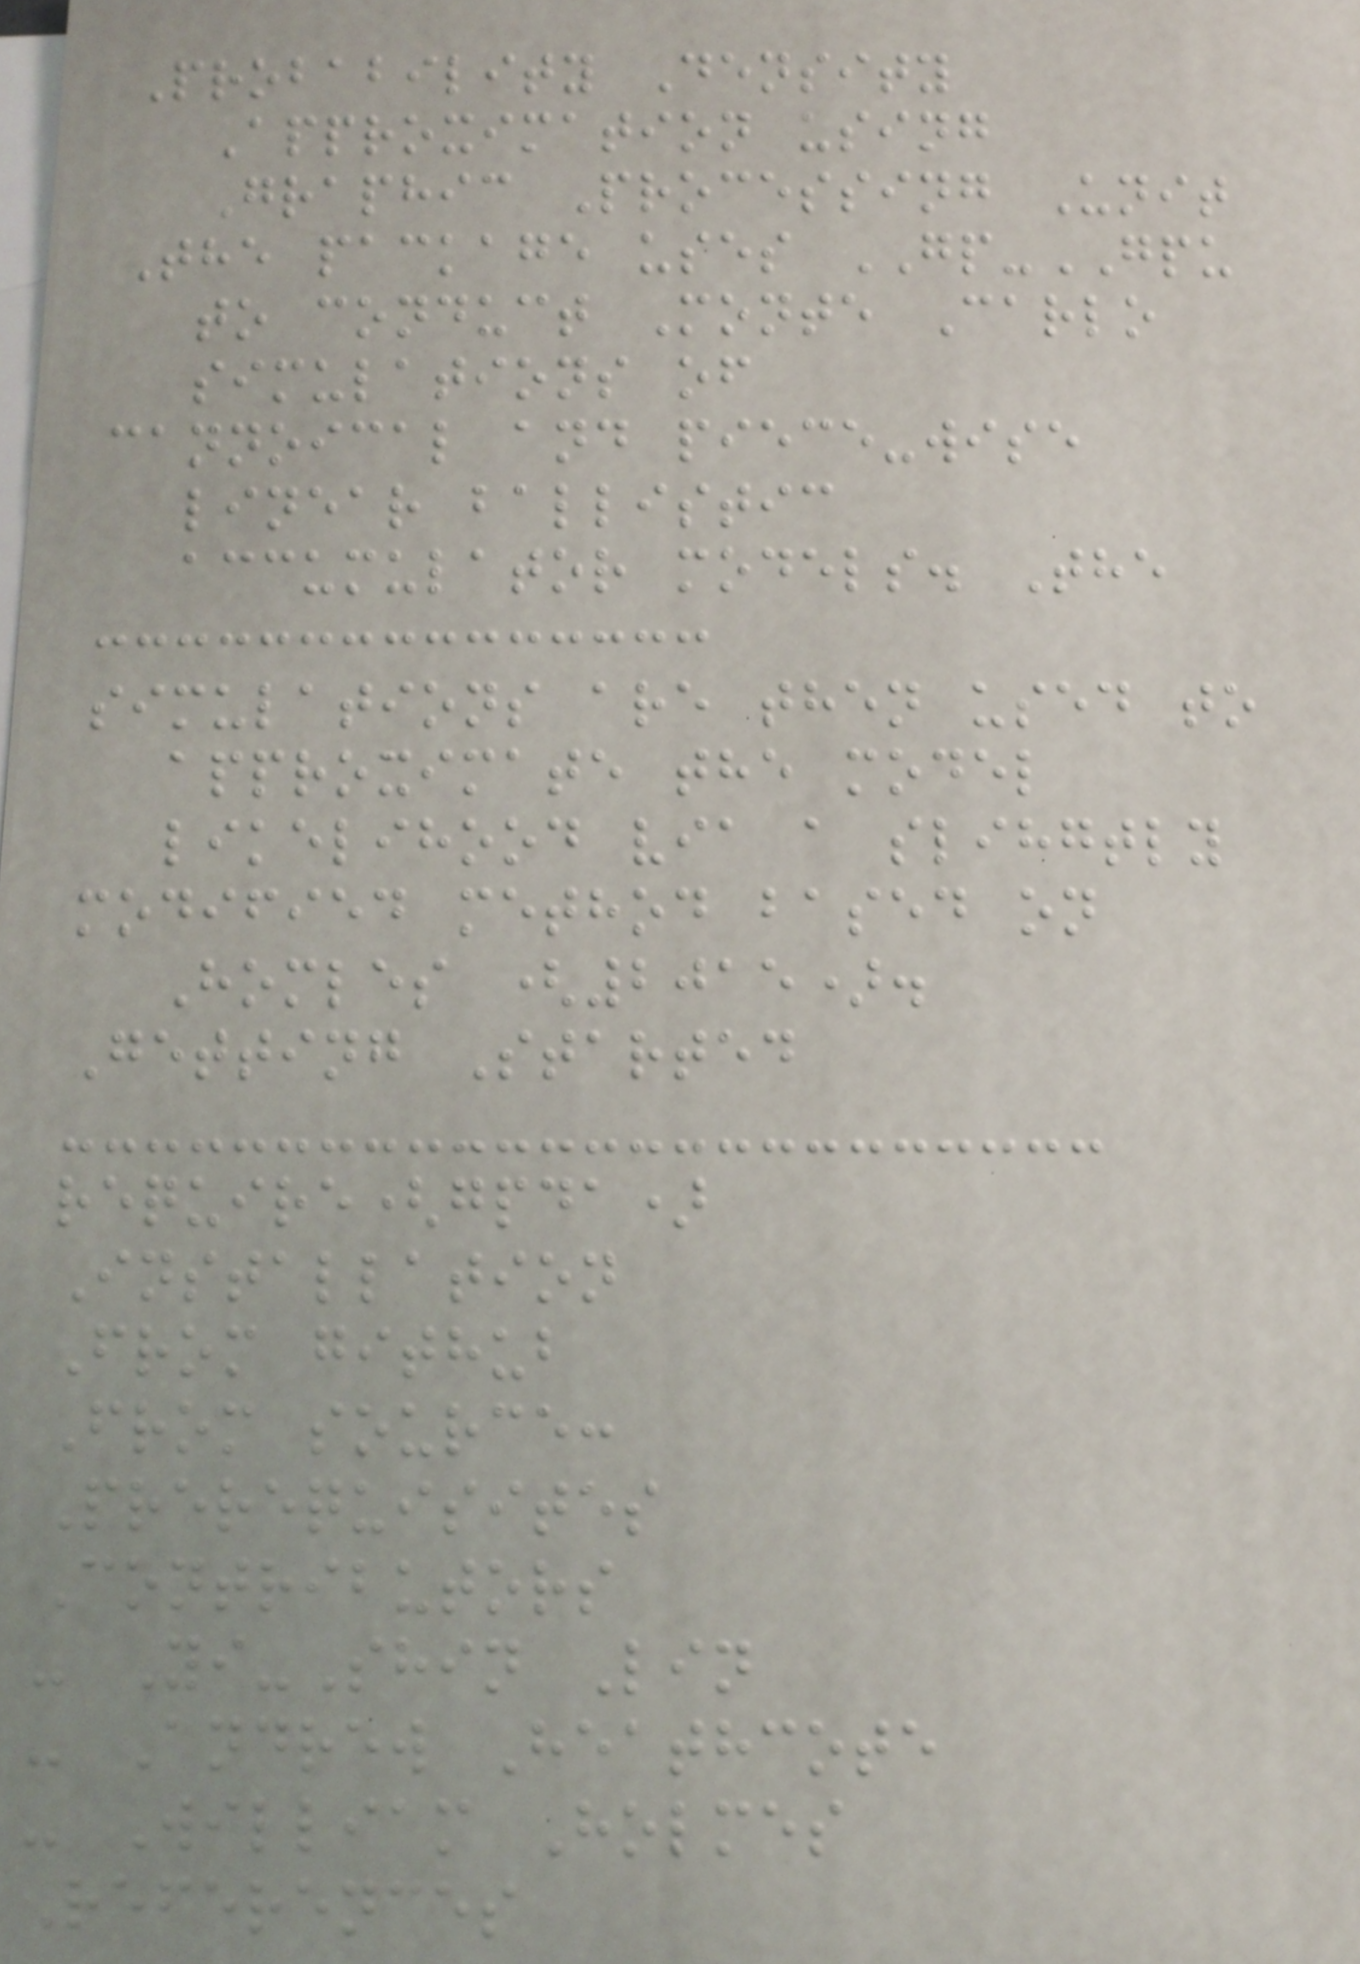Probability Density
Approximation using
Graphic Processing Unit
The package uses GP-GPU
to conduct Monte Carlo
simulations of
cannoical and piece-wise
linear ballistic
accumulator models. The
simulations are then used to
approximate the model
likelihood via a slihgtly
modified method based on
Homles (2015).
Getting Started
require(gpda)
Installation
From github
From source:
Prerequisites
Contributors
- Yi-Shin Lin
- Andrew Heathcote
- William Holmes
References
